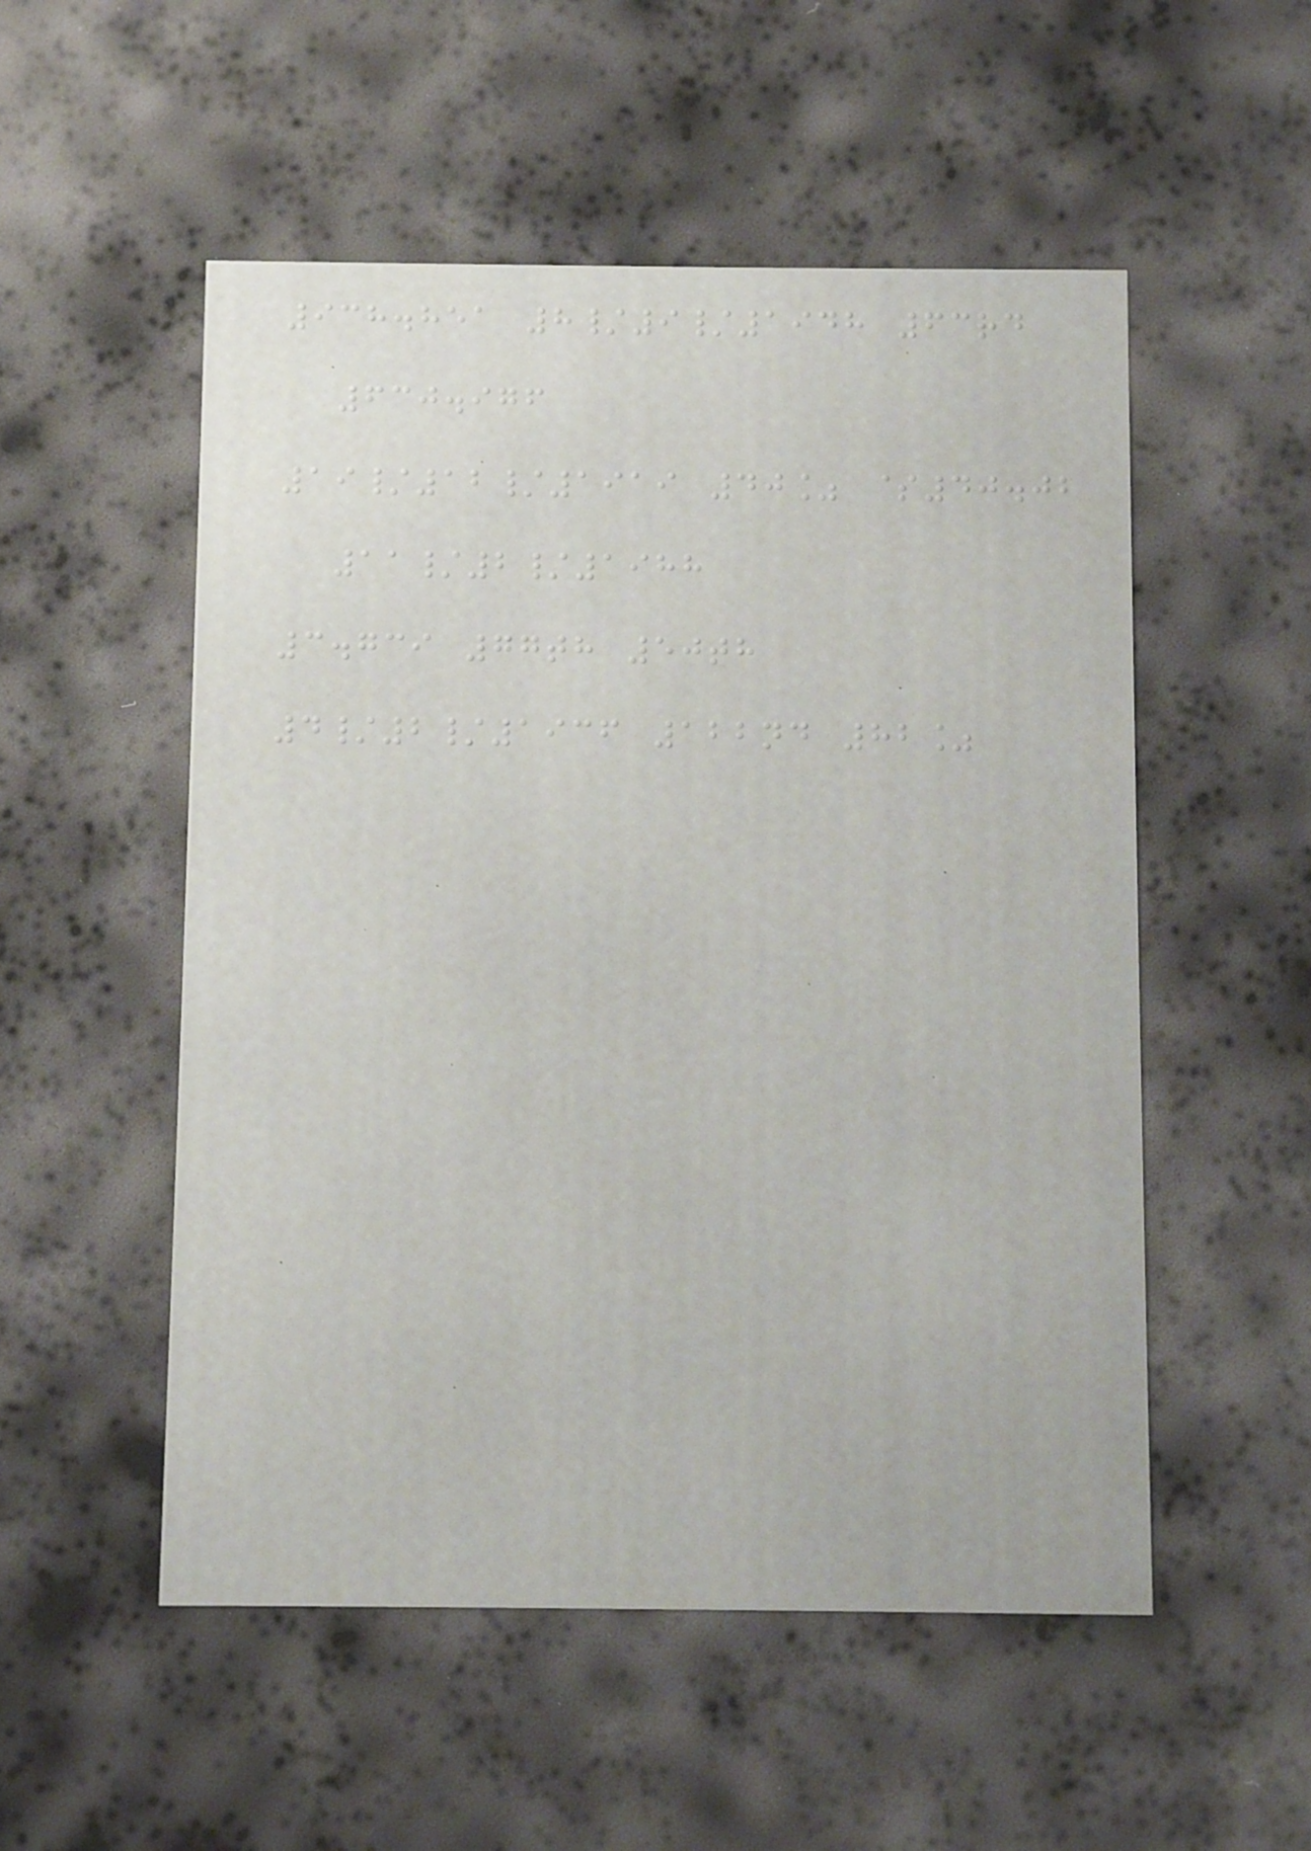938.851 8/9/1948 63rd
630.976
19/12/1919 40% $40.02
11/2/1988
3.739 77th 50th
4/2/1936 122nd 82%
